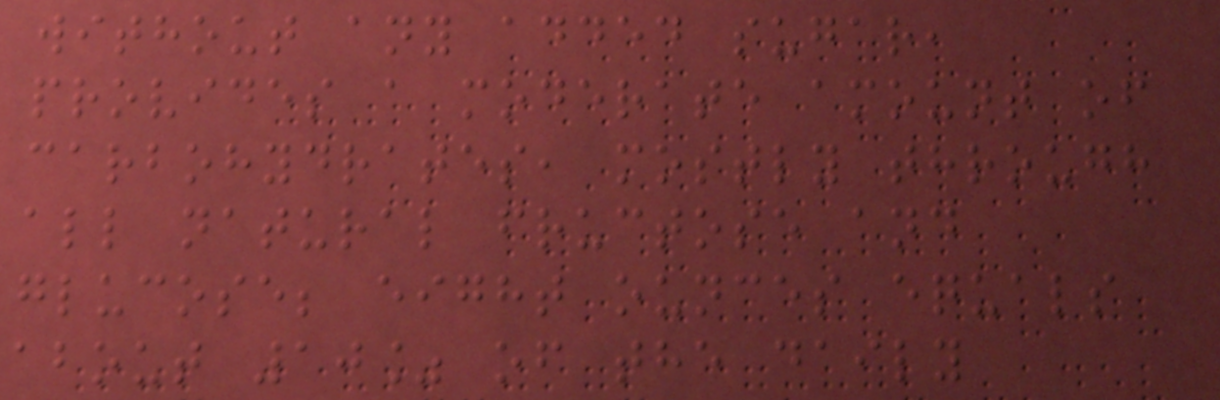without any added sugar,
provides a moderate amount of
carbohydrates, mostly through
all natural fructose and
glucose; eight ounces equals
about 10% of the daily
